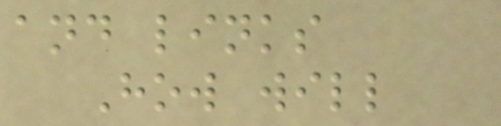and links
How will
